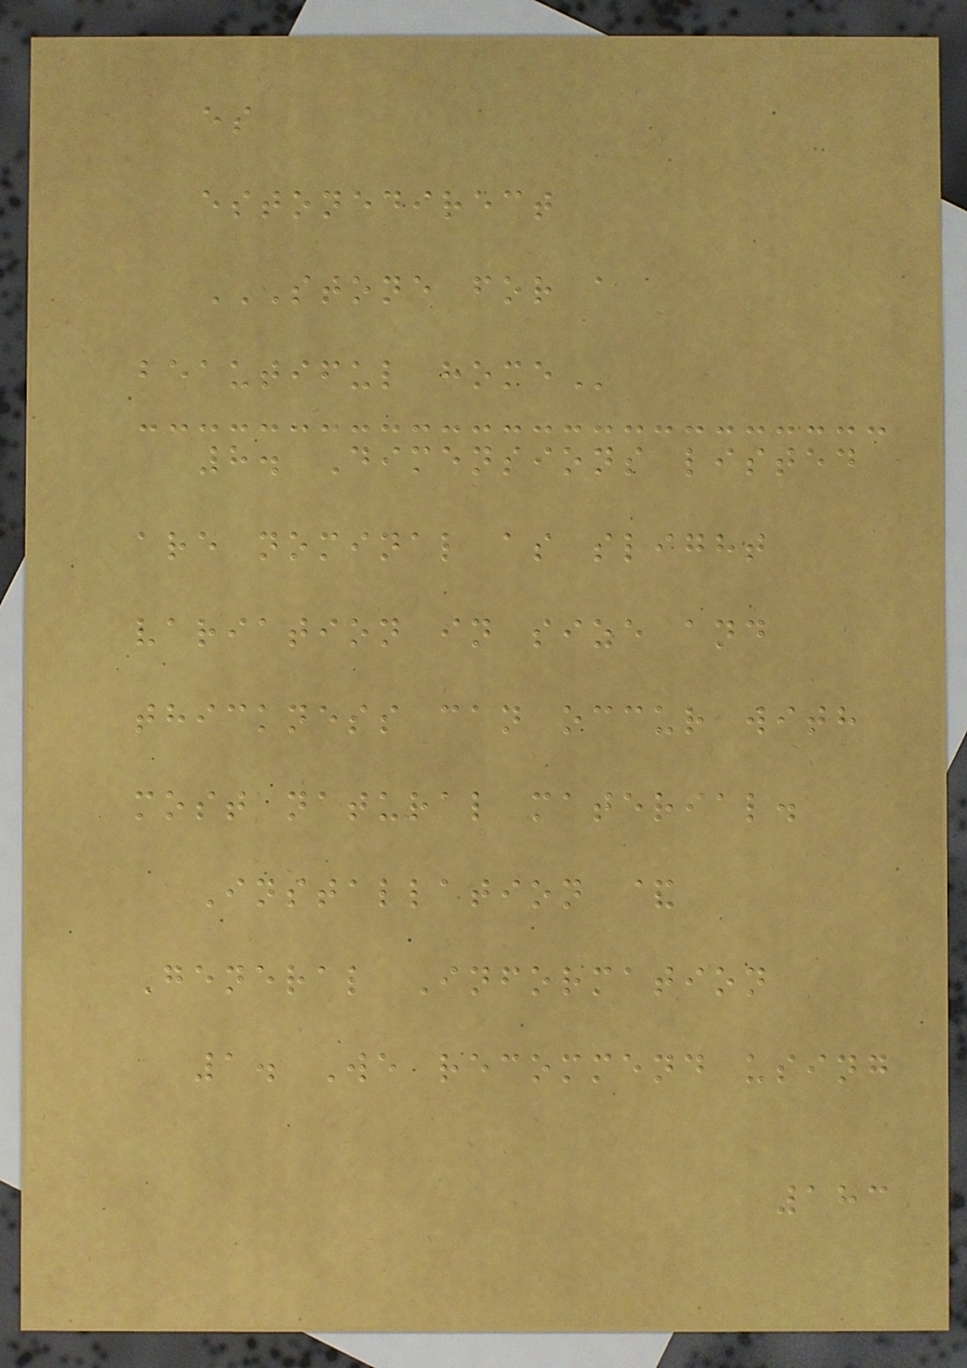es
estonedirect
STONE FOR A
BEAUTIFUL HOME
8. Dimensions listed
are nominal as slight
variation in size and
thickness can occur with
most natural material.
Installation &
General Information
1. We recommend using
183
